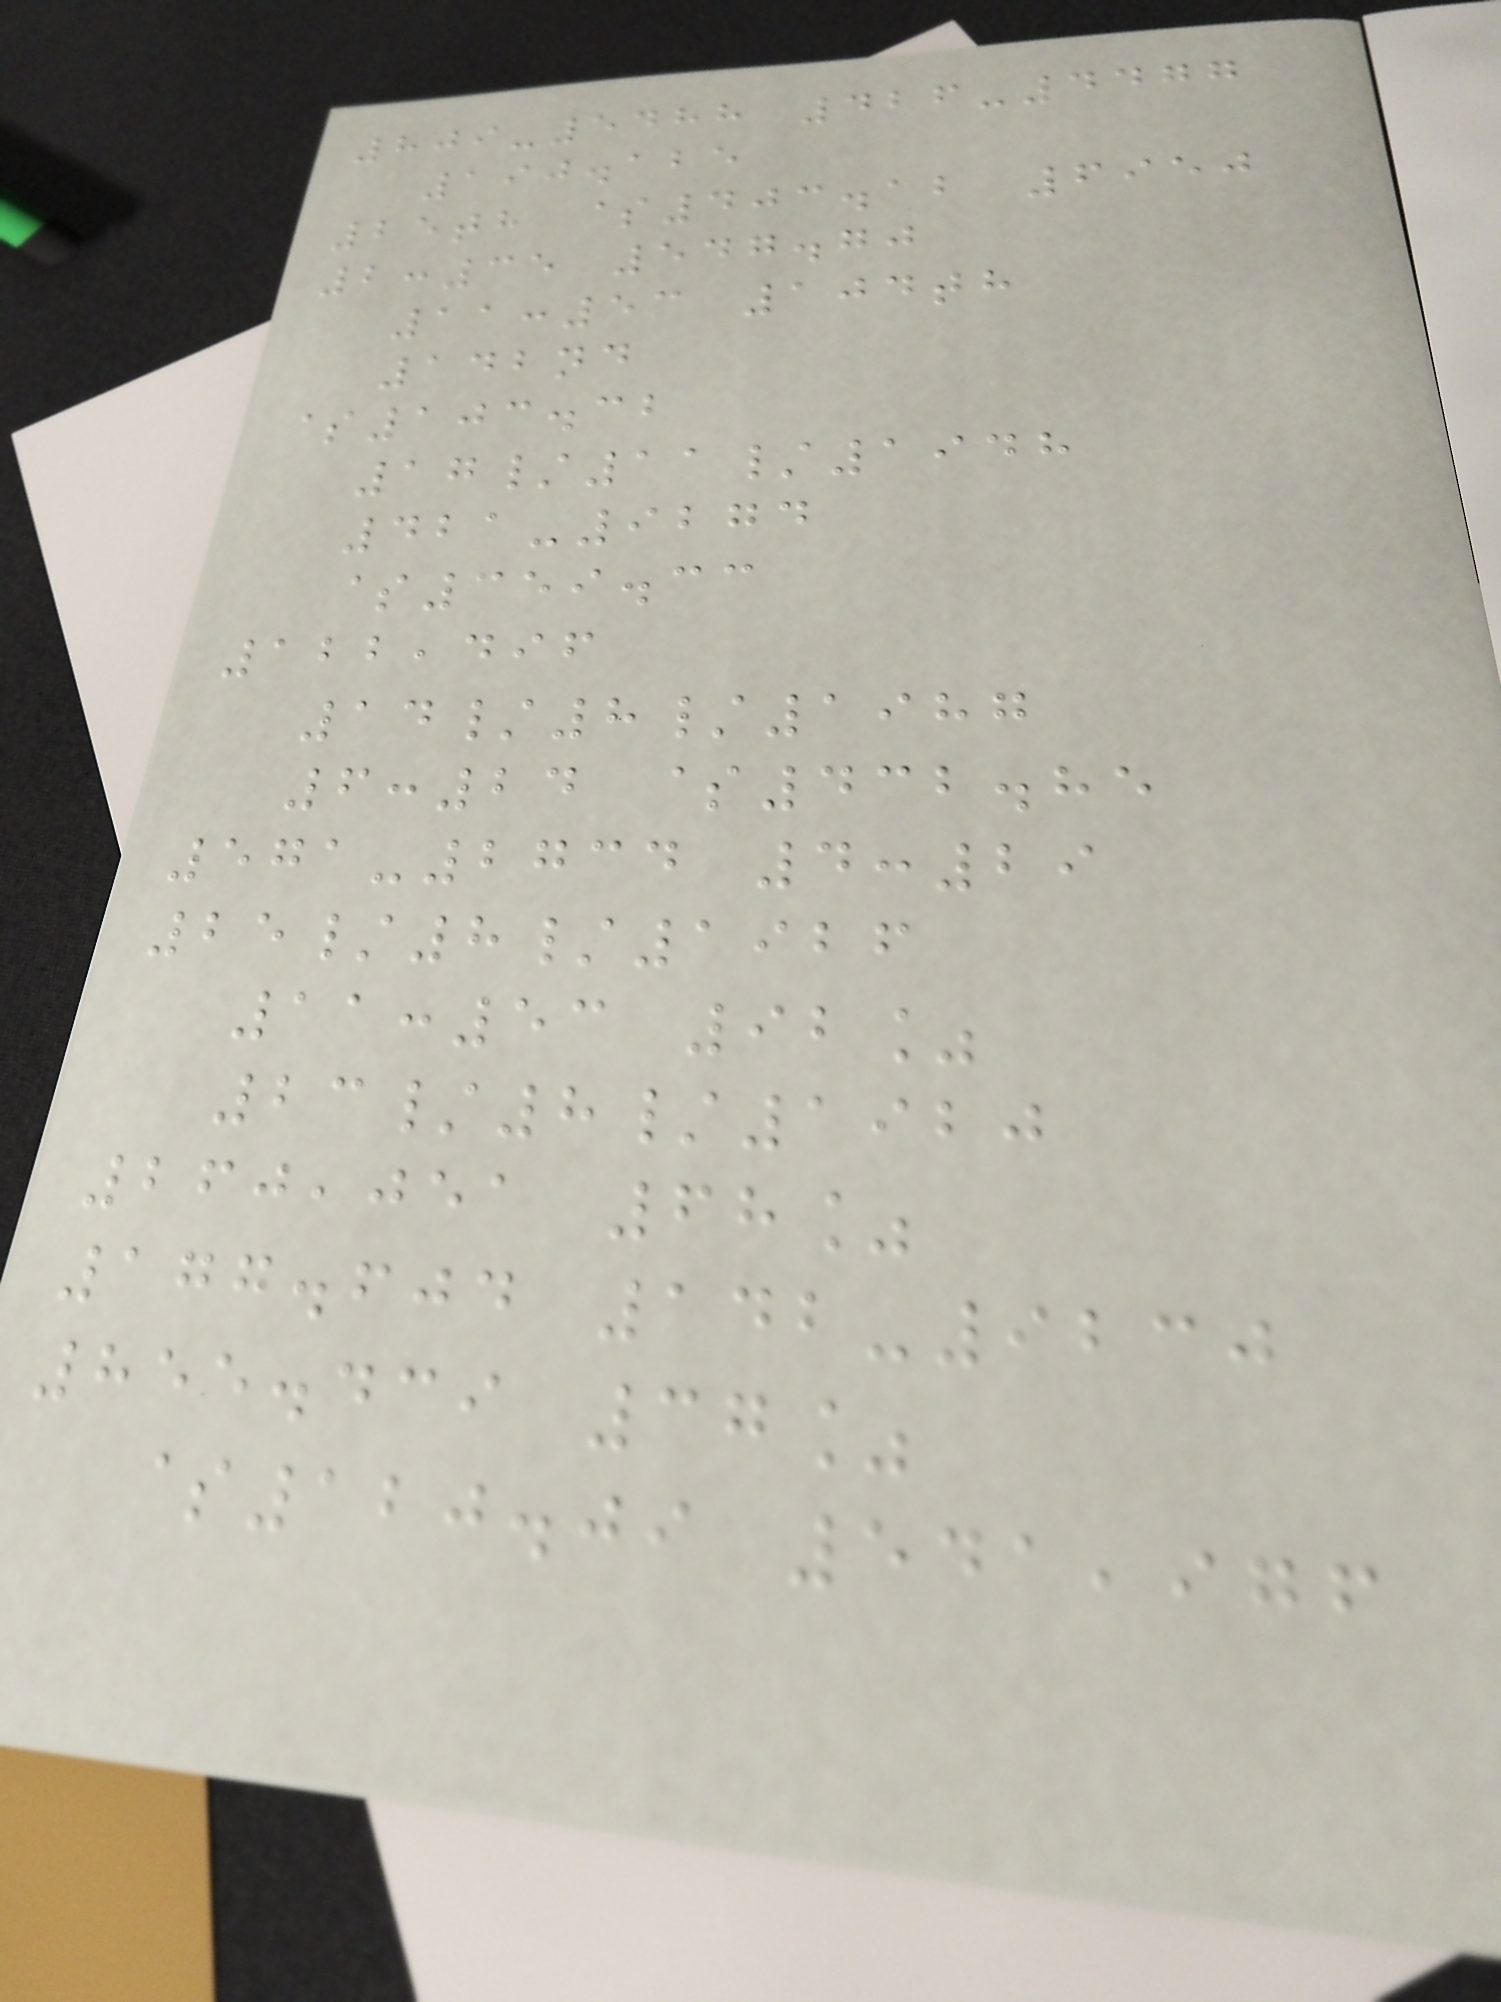809-5488 426-4477
190.125
25th $403.12 6950
2:35 547.70
11:53 104th
142nd
$103.32
17/11/1948
421-9274
$359.33
122,496
14/8/1987
6:24 $432.85
571-2734 4:29
25/8/1926
11:53 92%
23/8/1920
260,051 68%
177.604 142-9230
855.439 37%
$120.09 541,976
